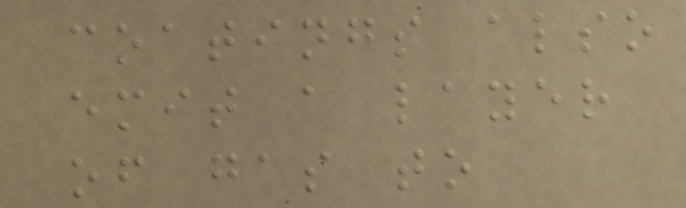coatings also
emit a layer
of gas to
